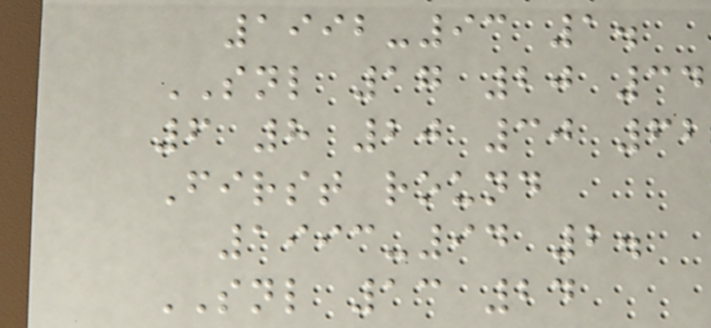1992-93 1.
SNL 17 20 34
6 8 20 30 62
First round
1993-94 2.
SNL 13 24
